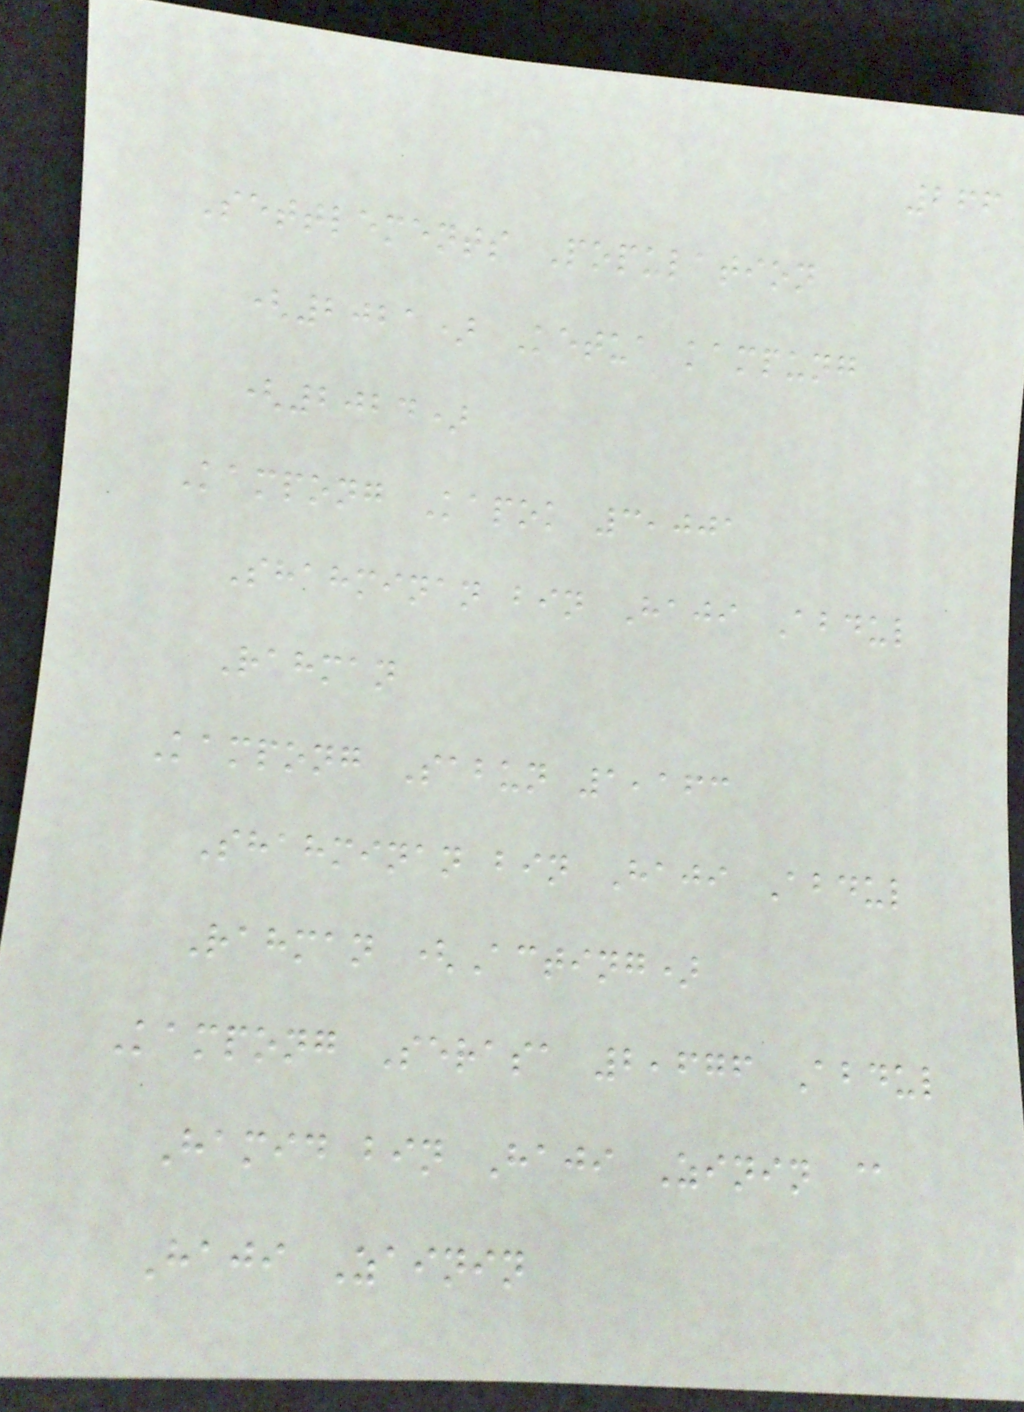266
Settlements Population
(2021) Ketua kampung
(2024)
Kampong Kapok 3,001
Shahminan bin Haji Abdul
Rahman
Kampong Sabun 1,163
Shahminan bin Haji Abdul
Rahman (Acting)
Kampong Serasa 2,676 Abdul
Hamid bin Haji Zinin @
Haji Zainin
